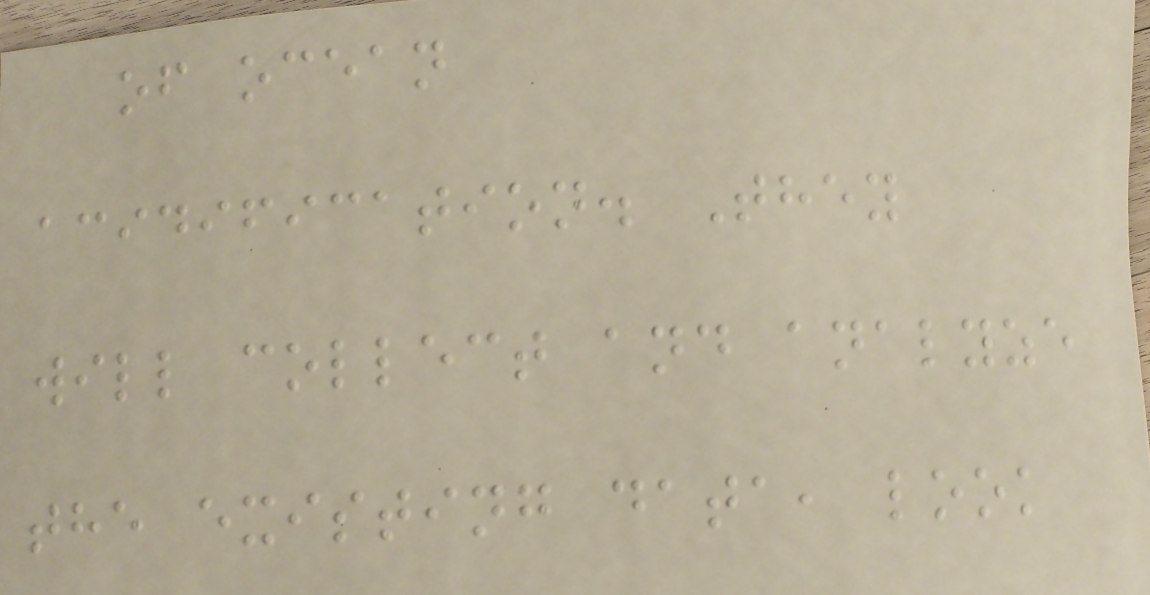of ocean
acidification. They
will collect and analyze
the existing data, look
